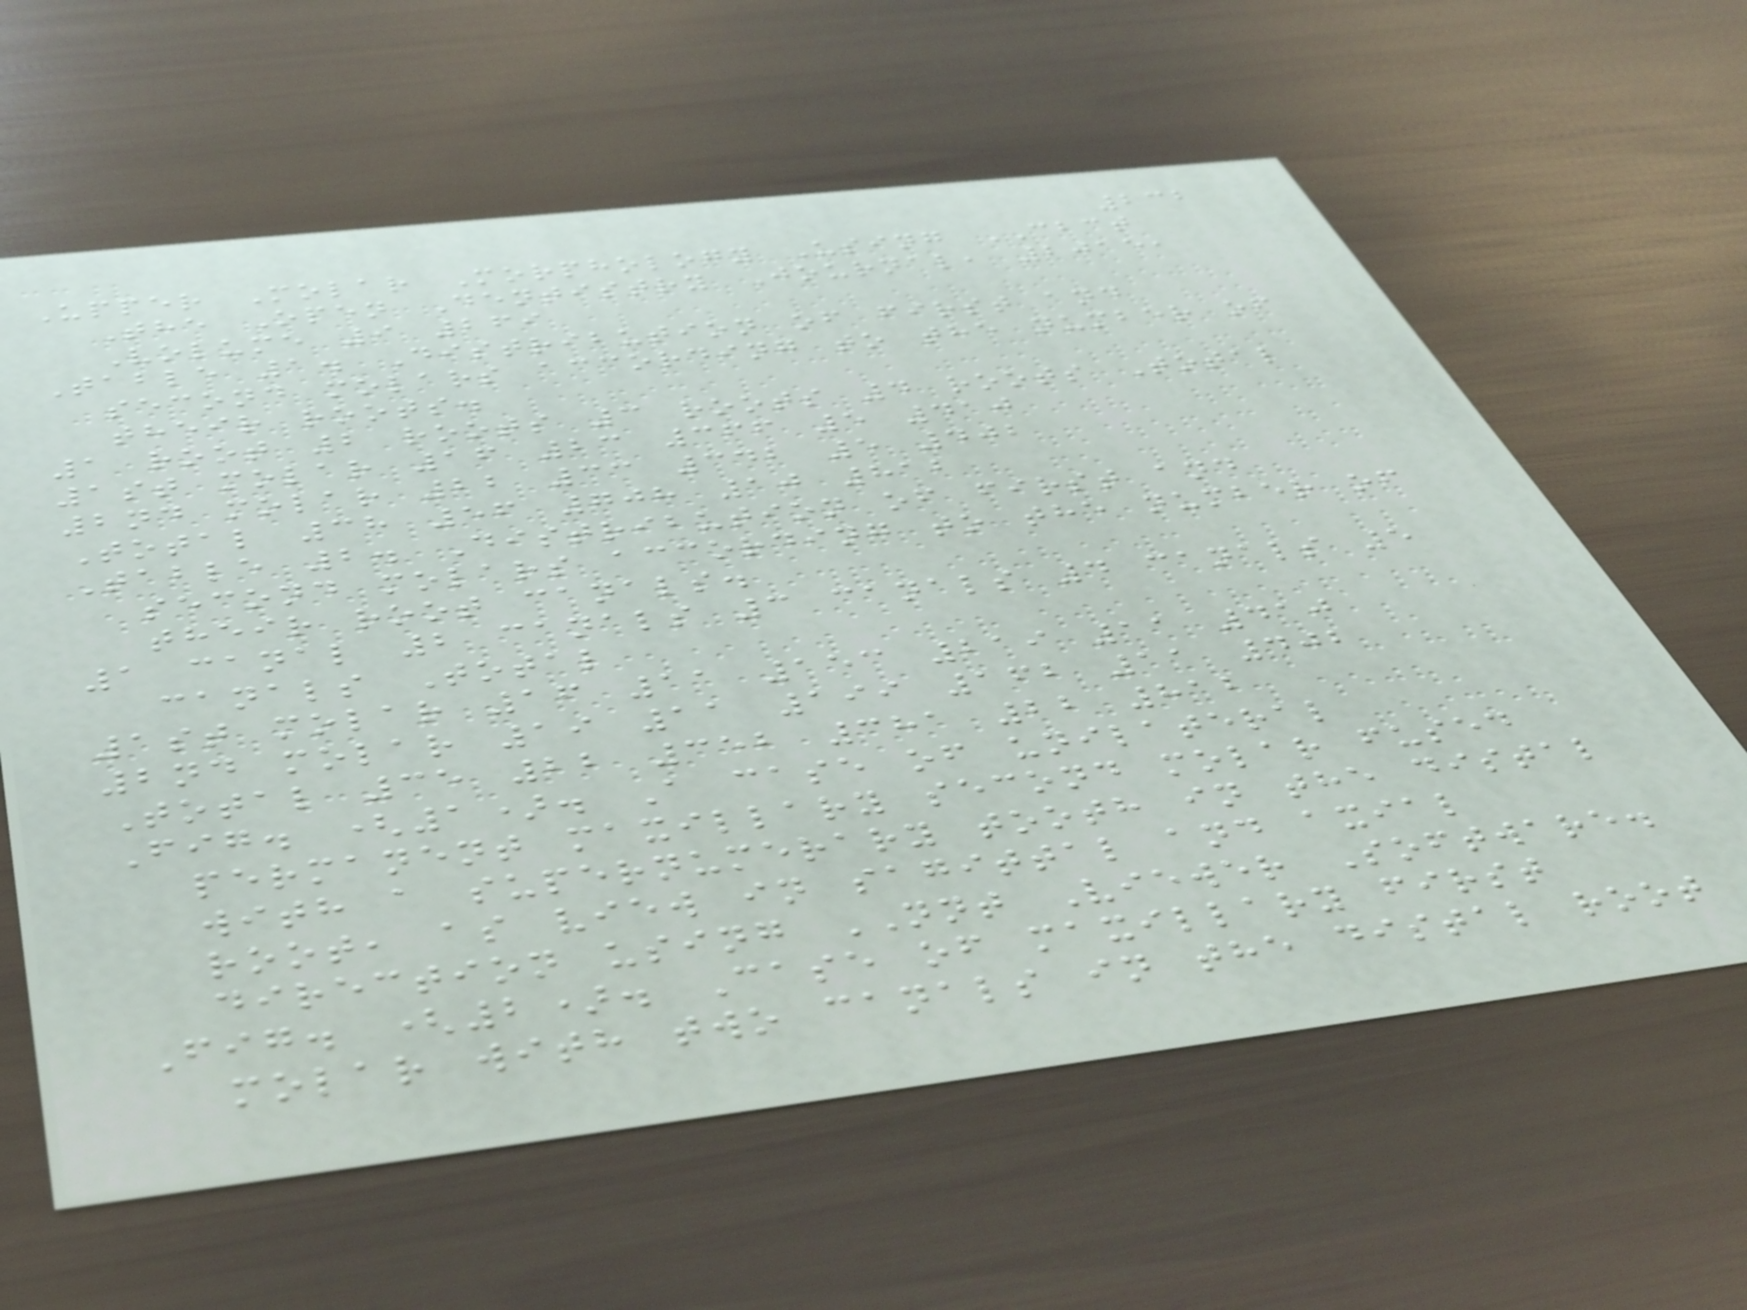232
Upper Molar Morphology Using CBCT
The Open Dentistry Journal, 2015,
Volume 9 269
Table 1. Distribution of first and
second molars according to the number of
their roots.
1 root 2 roots 3 roots 4 roots Total
1st molar 16 23 366 5 410
2nd molar 22 33 342 5 402
Total 38 56 708 10 812
Table 2. Distribution of first and
second molars according to the number of
their root canals.
1 canal 2 canals 3 canals 4 canals 5
canals Total
1st molar 16 11 153 219 11 410
2nd molar 19 11 199 162 11 402
Total 35 22 352 381 22 812
Fig. (1). A case of unilateral
permanent maxillary second molar fused
with a supernumerary tooth in the distal
root, as view in sagittal and axial
direction using NNT Viewer Software.
Fig. (2). Case of maxillary first
molar with two canals in the distal root
